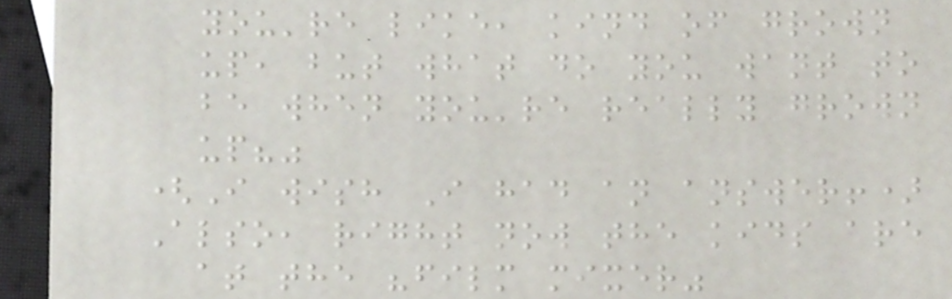you're like, kind of grown
up, but what do you want to
be when you're really grown
up?"
(I wish I had an answer!)
Also, right now the kids are
at the "film mixer"
